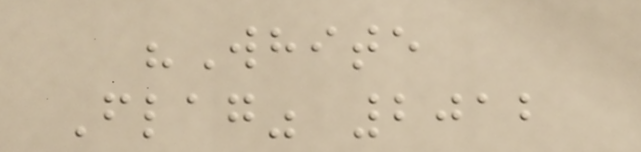"White
Flag" 2012
